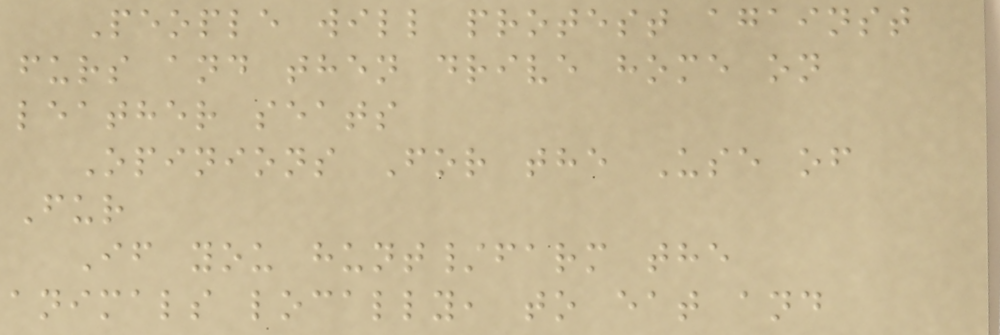People will protest against
furs and then drive home on
leather seats
Opinions For the Use of
Fur
If you hunt/farm the
animals locally, to eat and
